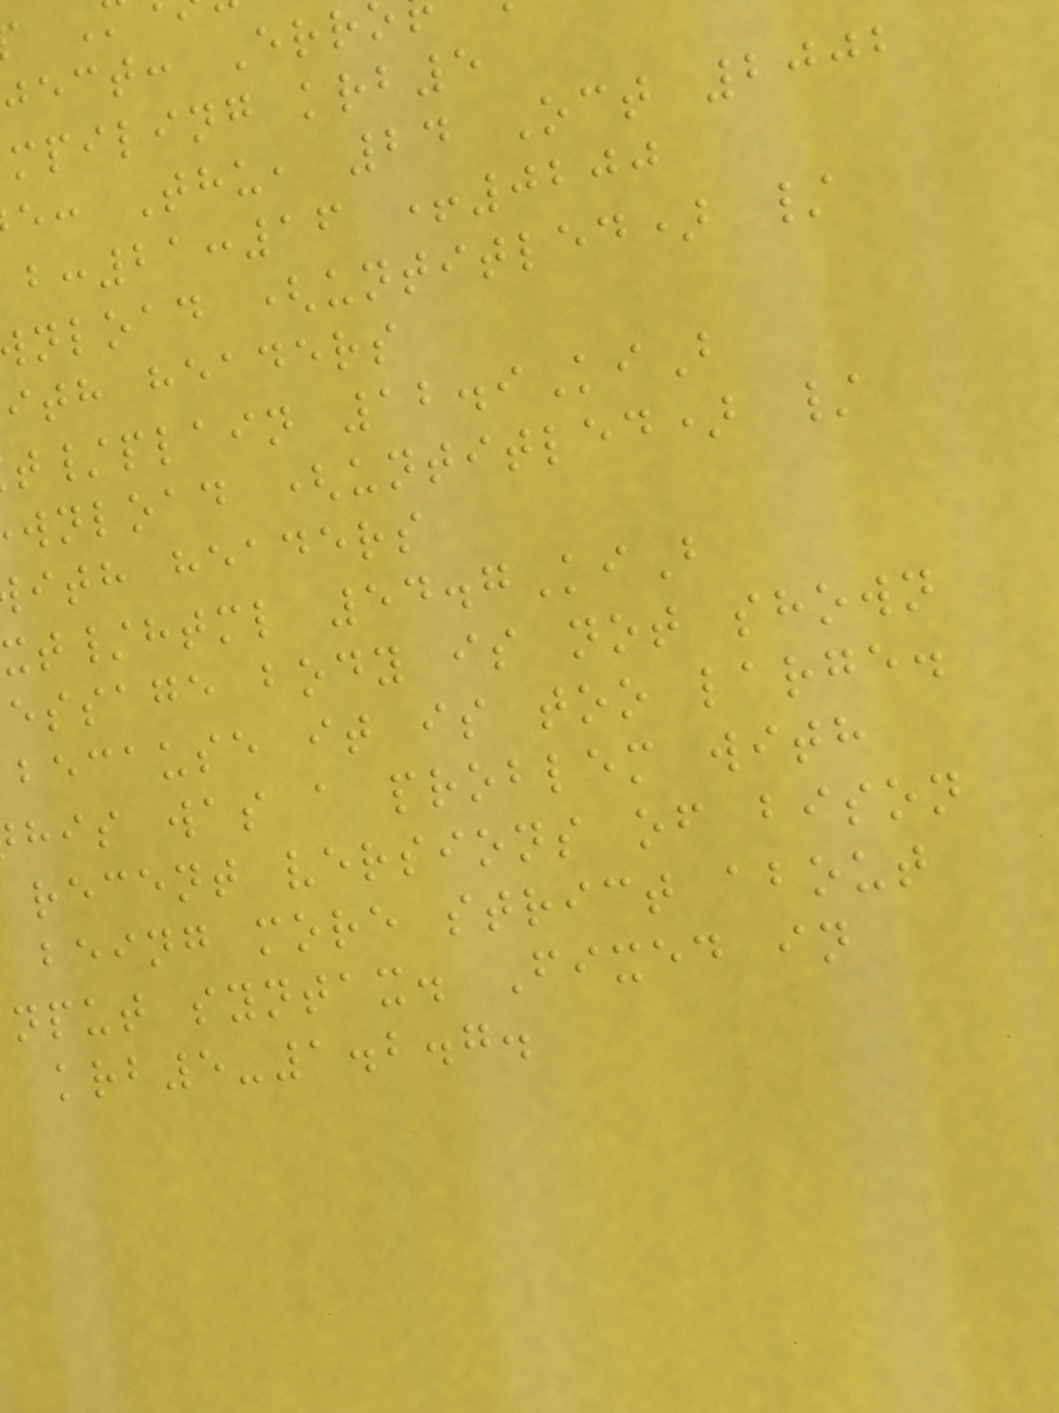ject: Err
mpiling krb5
e: Thu, 24 Oct 2002
:21:16 +0200
nload (untitled) /
ith headers
t/plain 12.9KiB
wnload (untitled) /
ith headers
xt/html 54.7KiB
essage body is not shown
because it is too large.
his was a problem with
recent versions of bison
being more strict about
nput syntax. Fixed in
krb5-1.2.7.
